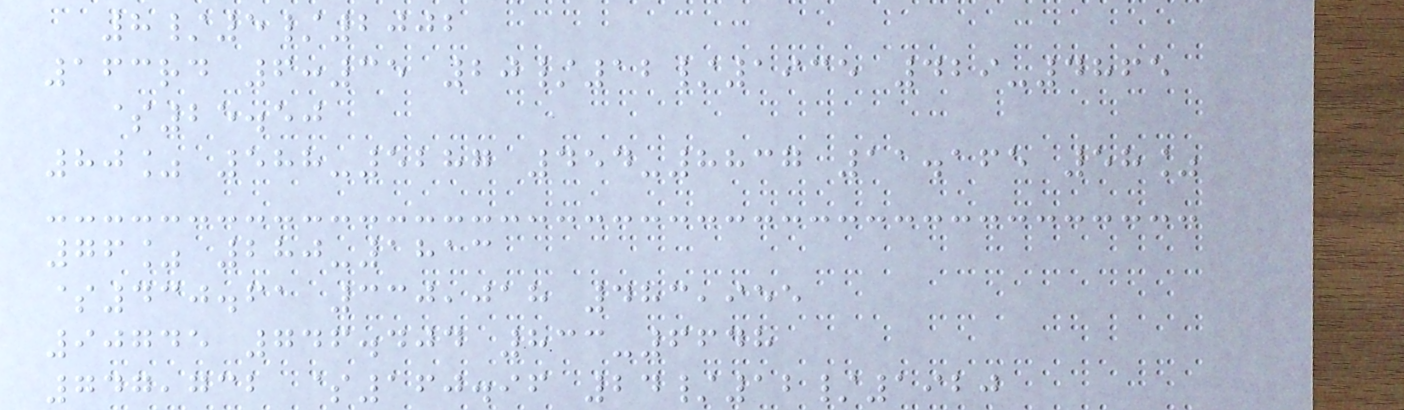8/5/2002
163rd 6:35 20/12/1935 429-4865
$25.50
80% 588-5287 454-8837 11.165 58%
76% 280-1813
$430.61 330,018 483,955
90745 746.404 833-6648
747,732 $160.96 24/12/1920
